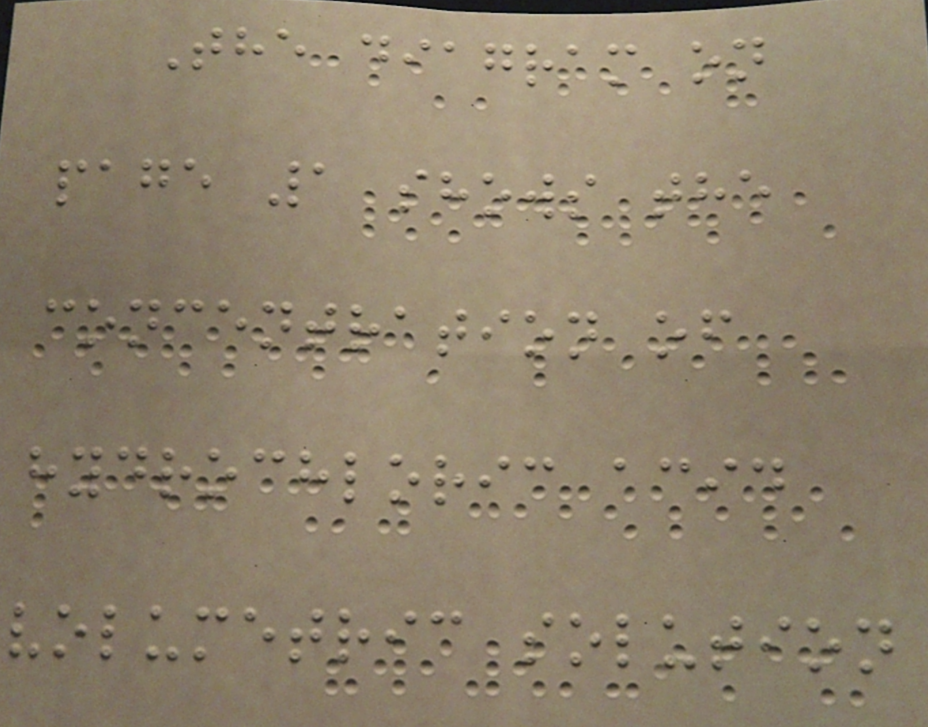The diagram on
page 1 shows the
concentration of
hydrochloric acid
volumetric solution
